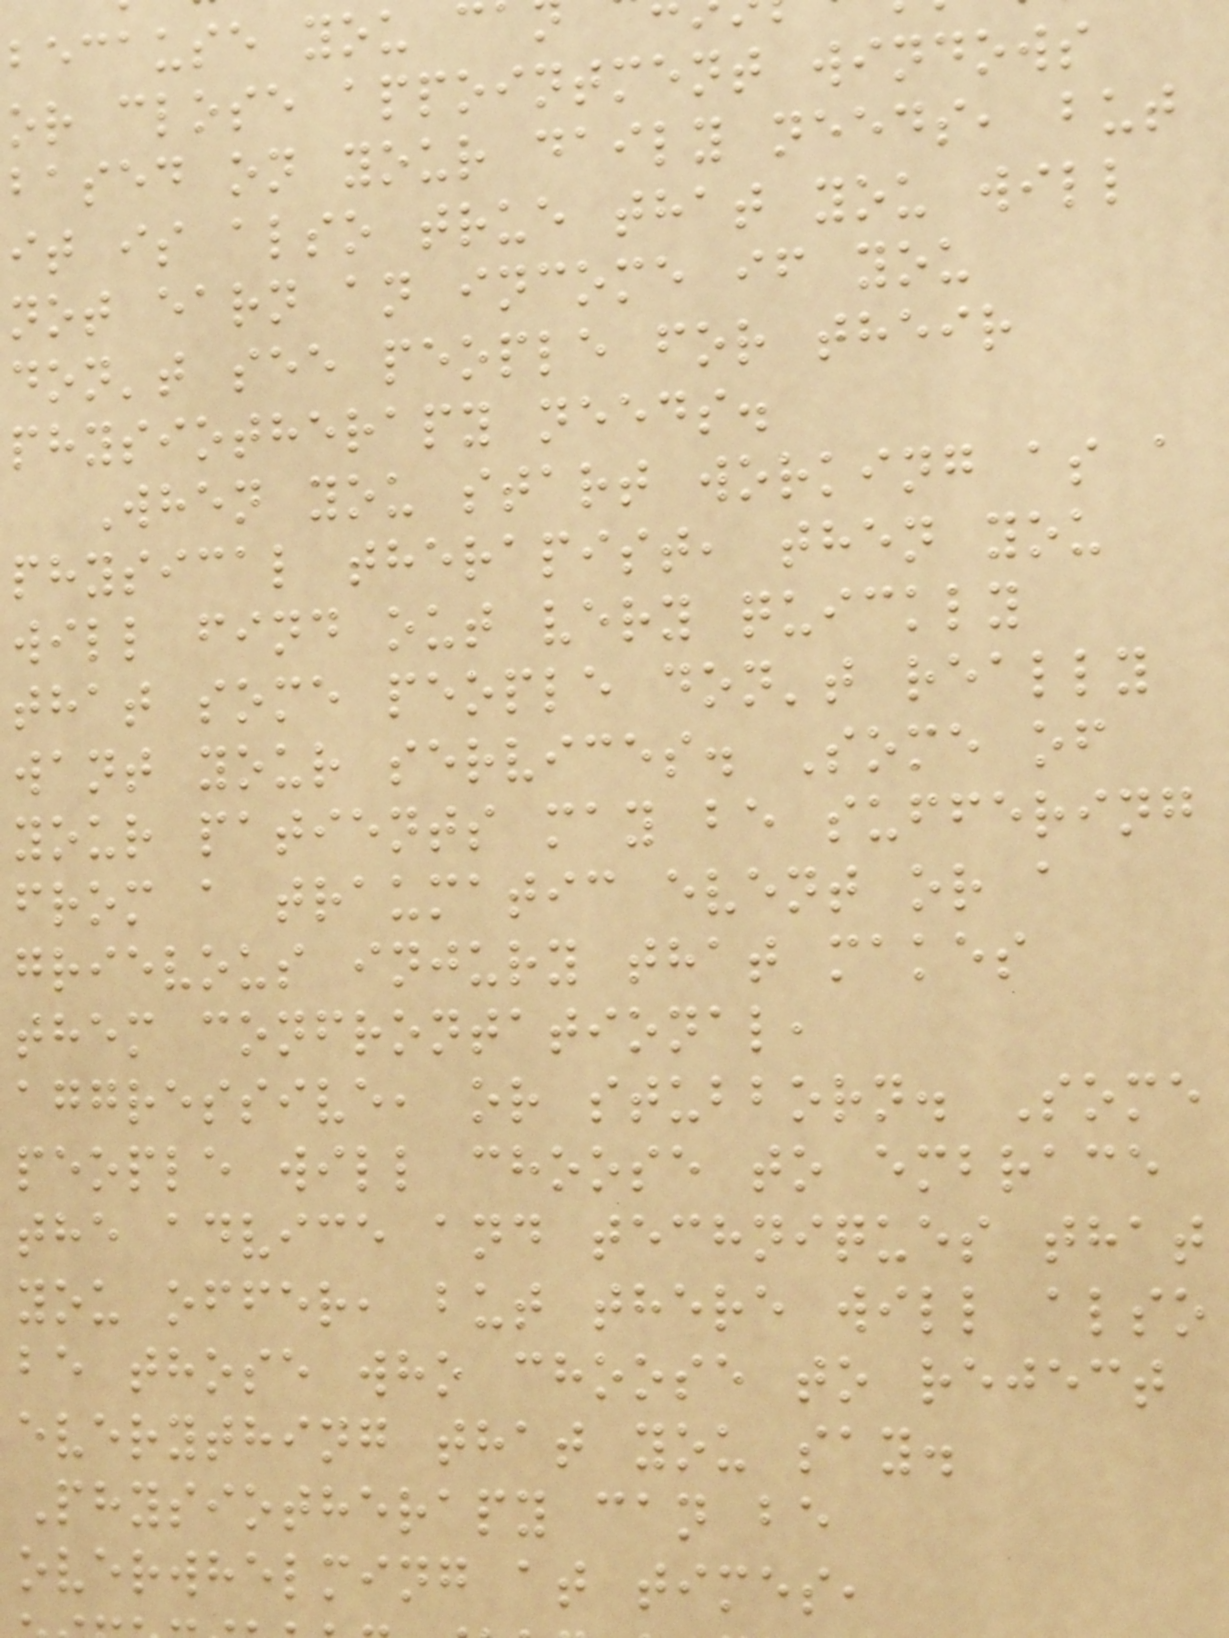because you c
or close appointment windows
based on your daily needs, but
it is also true that you will
not earn an income if you
don't see people for their
physiotherapy needs.
When you start working as a
physical therapist, then you
will find out very quickly
that some people don't really
want your services. Some of
your patients may be suffering
from a traumatic event or a
grievous injury that makes
them confrontational,
aggressive, or stubborn. Some
people will choose to embrace
the advice and techniques that
you offer, but there will also
be those who choose to reject
everything that you say.
Physiotherapy can be
overwhelming at times,
